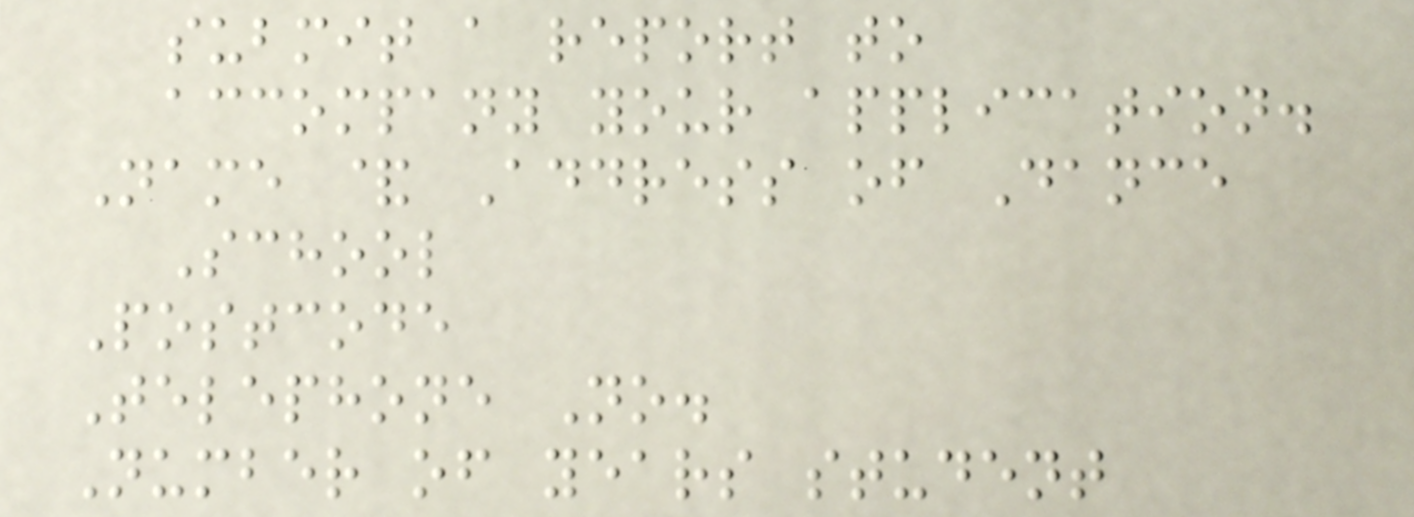submit a report to
accompany your application.
Name & Address of Dance
School
Postcode
Telephone No.
Number of years student
